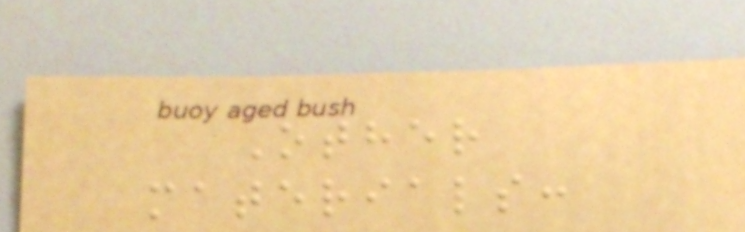Other
materials:
